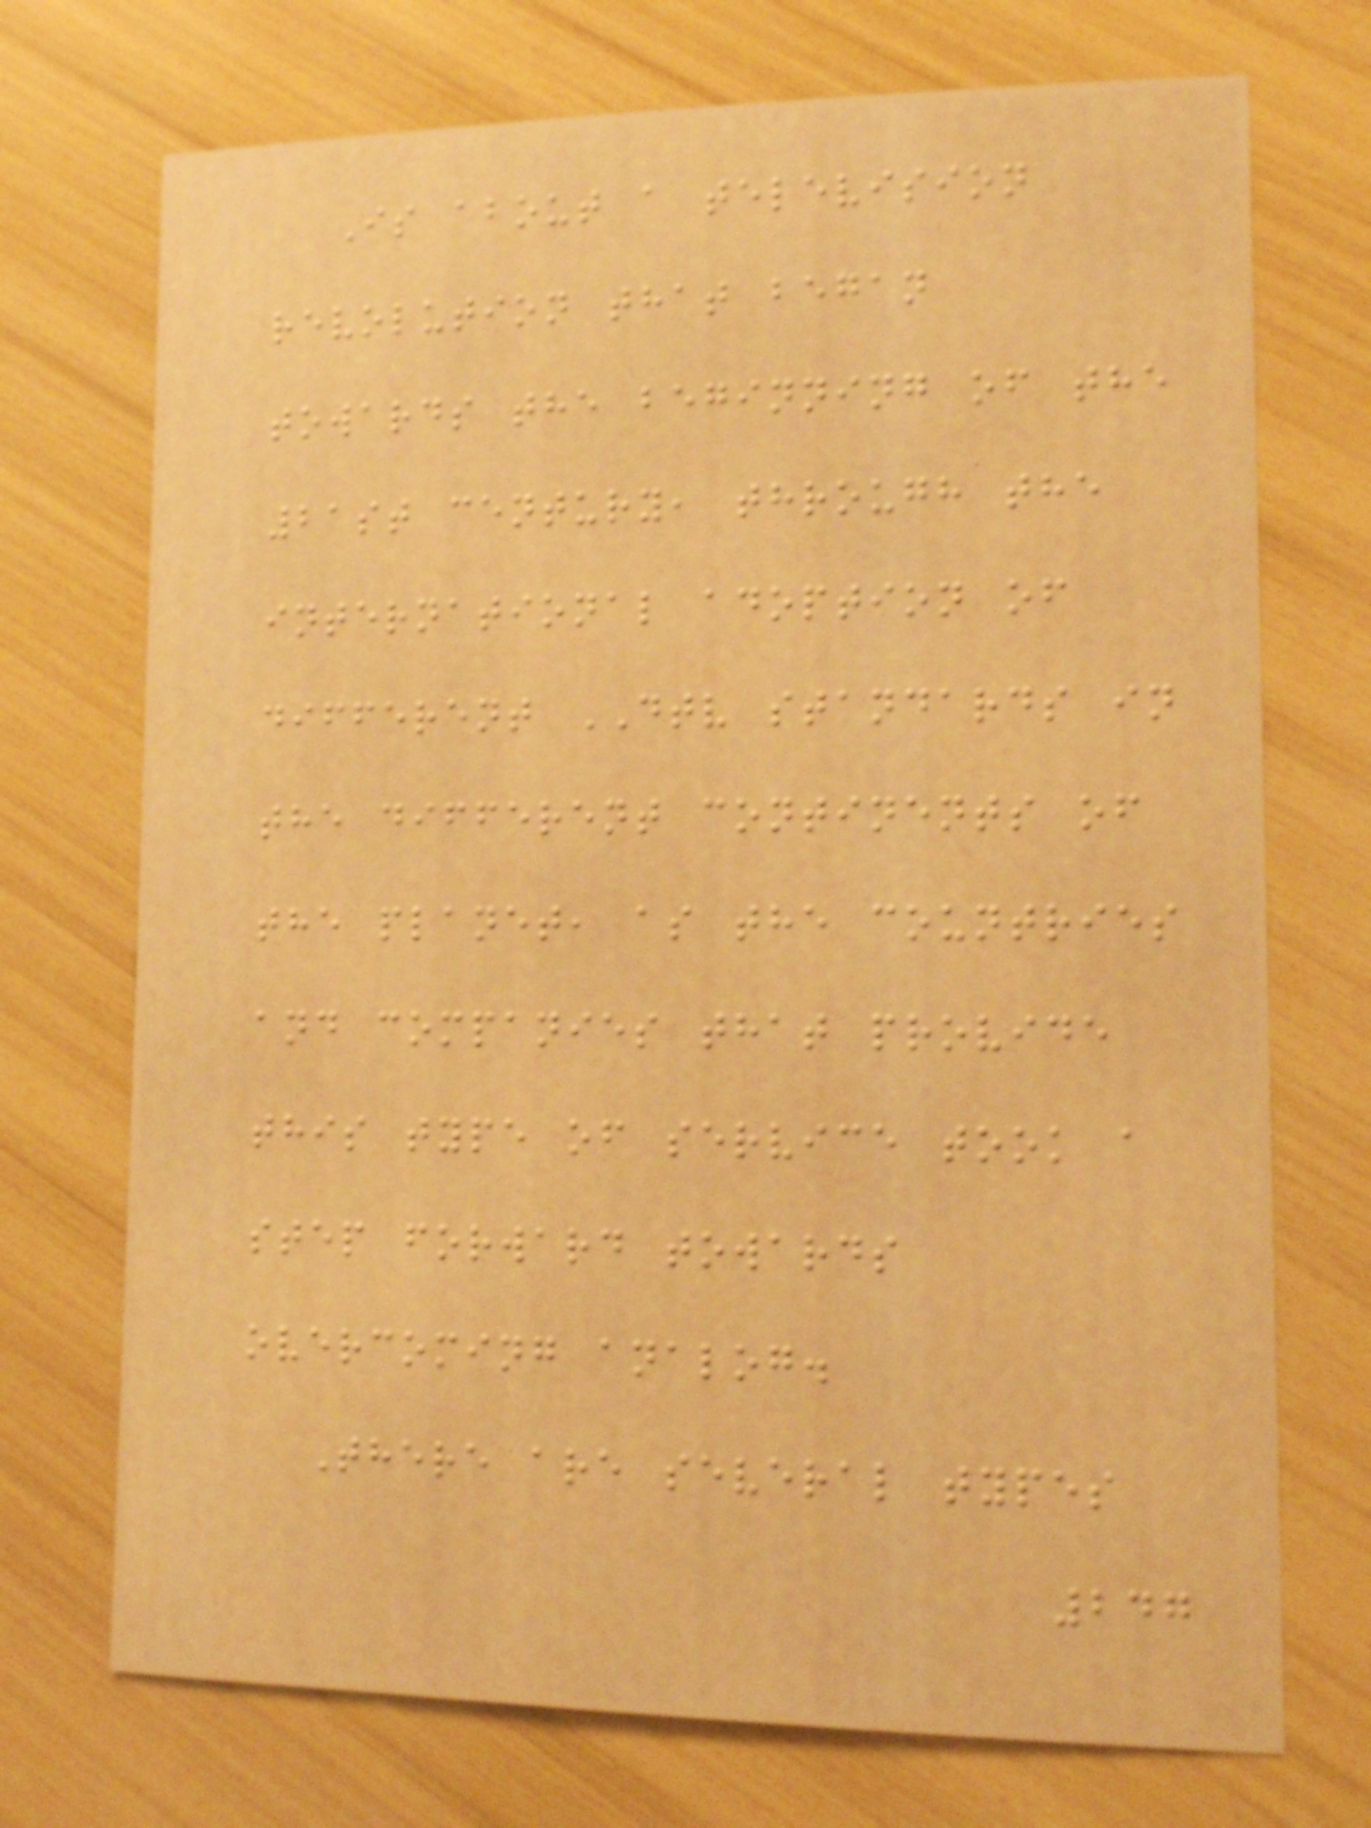Is about a television
revolution that began
towards the beginning of the
21st century, through the
international adoption of
different DTV standards in
the different continents of
the planet, as the countries
and companies that provide
this type of service took a
step forward towards
overcoming analog.
There are several types
247
